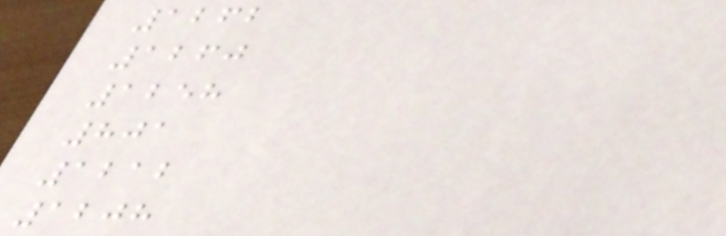1262
1260
1258
801
1212
1208
